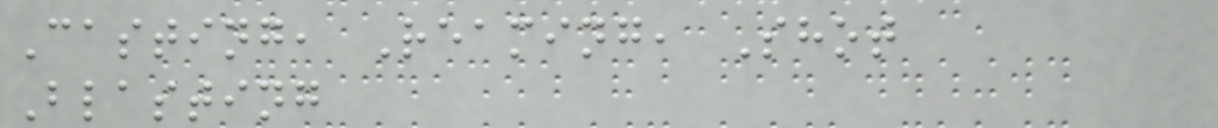Casting, Reaming, Shot
Blasting
